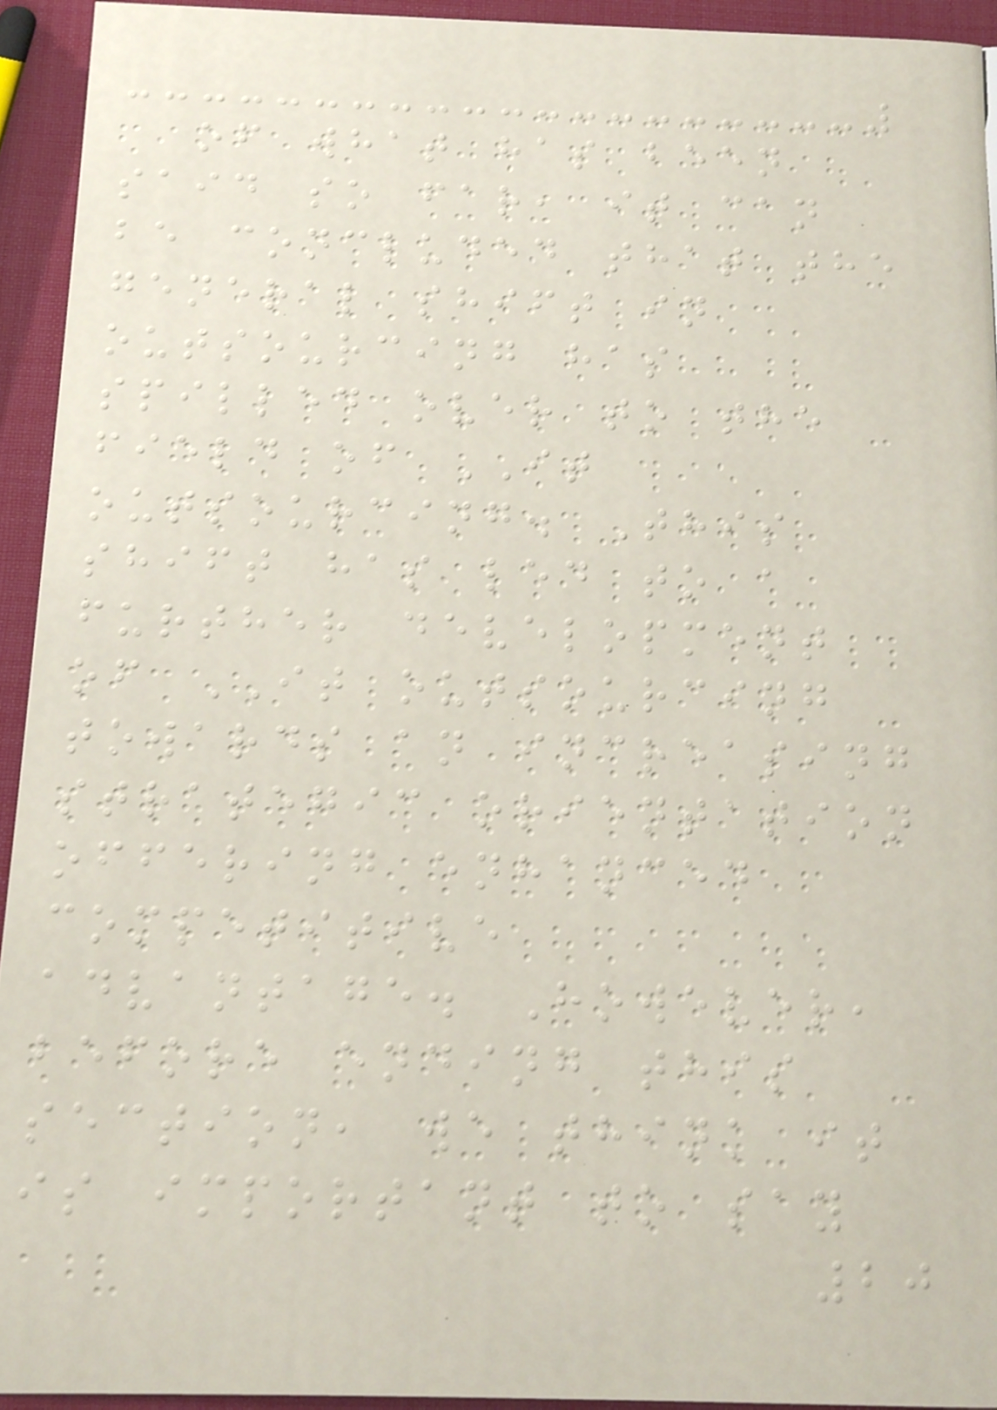of what has been
said so far, it can
be concluded that the
general shift in
outsourcing has
spilled over to the
field of IT
outsourcing. This
shift has led to a
further development
of IT outsourcing
towards an increasing
strategic orientation
offering enhanced
competitive
advantage. However,
before ending this
section, we think it
is important to say
20
